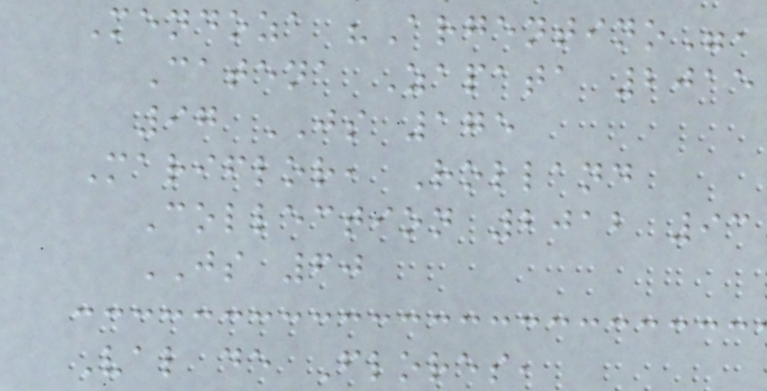Mendoza "Argentino",
Catena Zapata 2015
97 JS 175
Mariflor, Rolland
Collection 2012 93
JS 60
Val de Flores,
